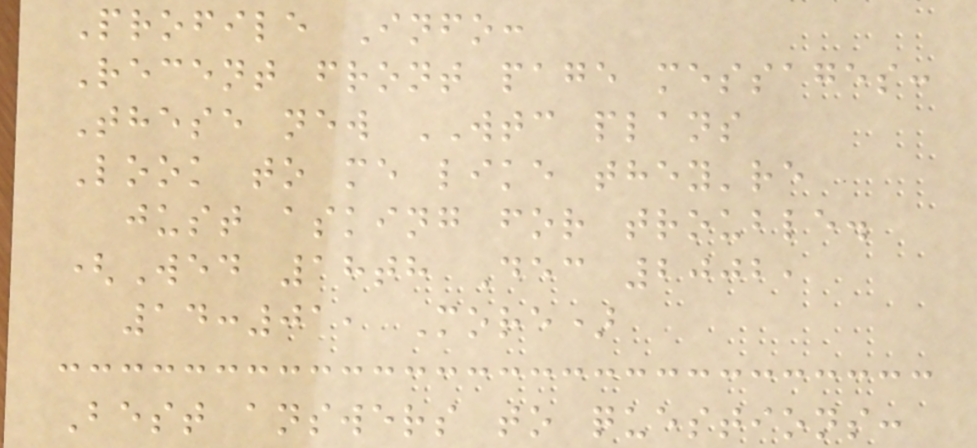Profile Info:
Recent front page messages:
These new WTC plans
Look to me like they're
just asking for trouble.
(Wed 18th Dec 2002,
14:01, More)
Best answers to questions:
